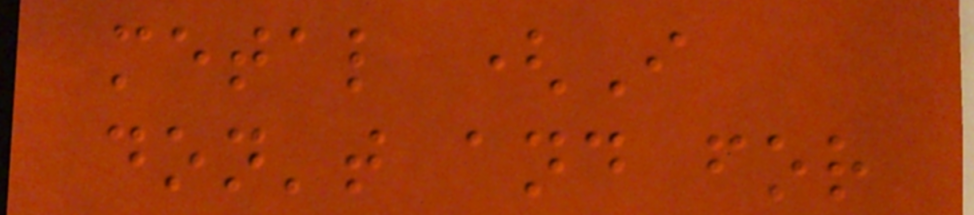metal (I
don't and for
